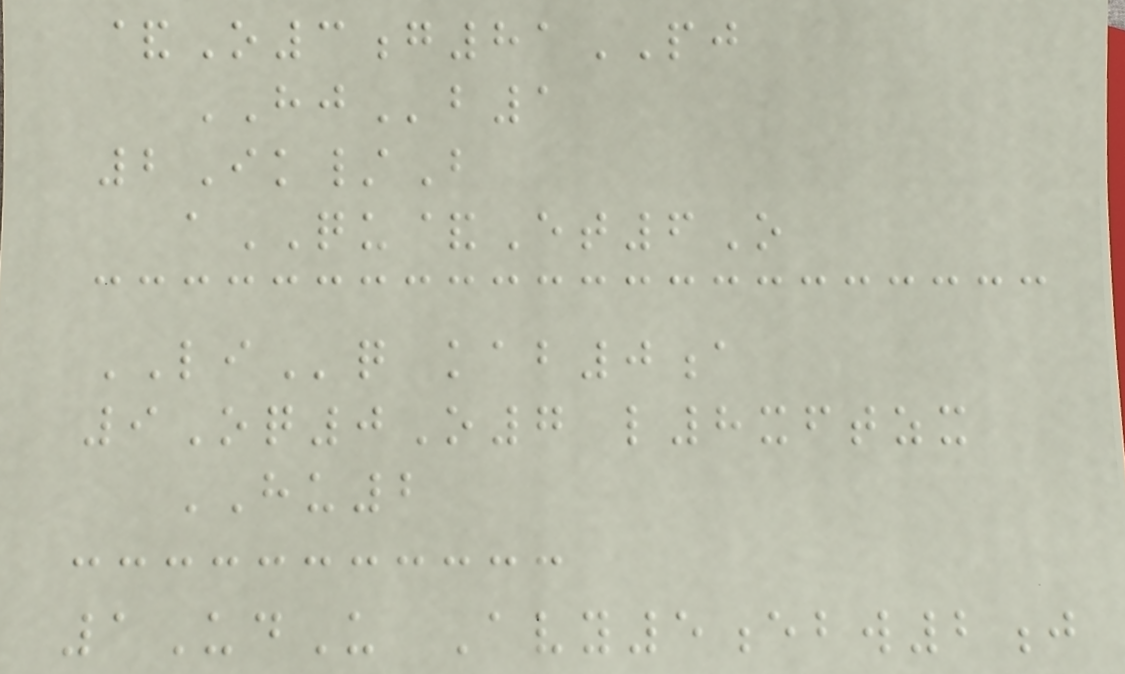&O3g81PJ
HJb1
2Ik/B
aQU&Et6O
LIq kab0a
9Oq0O7 l8xftzx
HU2
1UdU Avy5ebw2j
